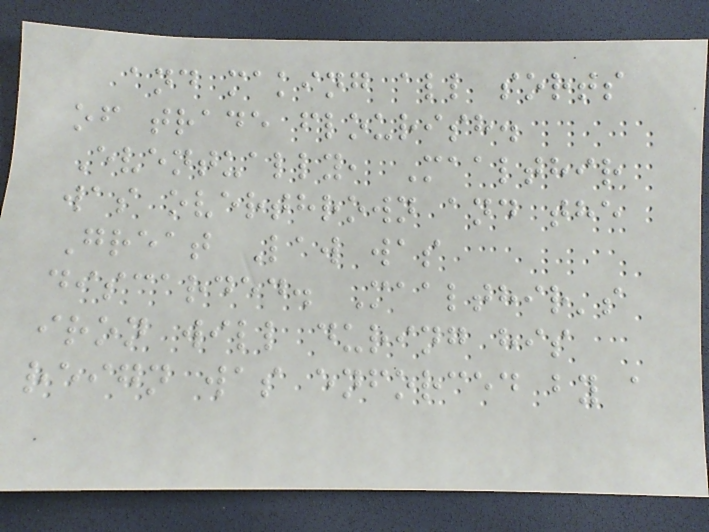and making all sorts
of trade flourish.
Eventually, Maalthir
was overthrown and the
Great Law was
discarded. Maalthir's
iron will during his
reign was enforced by a
